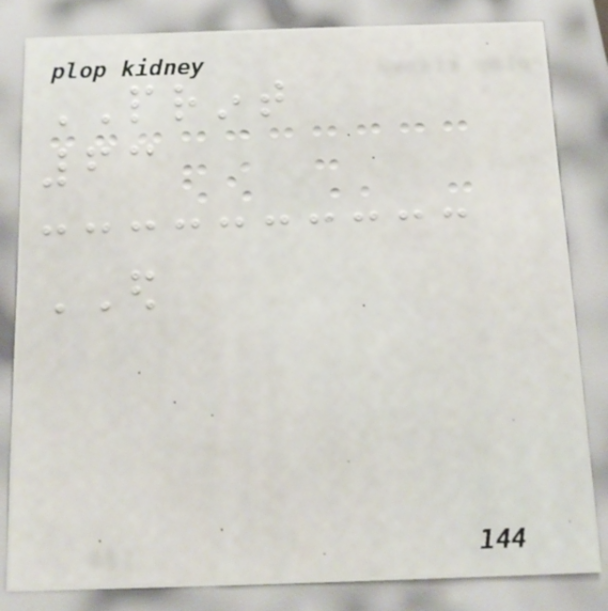PRINT
63
ED
